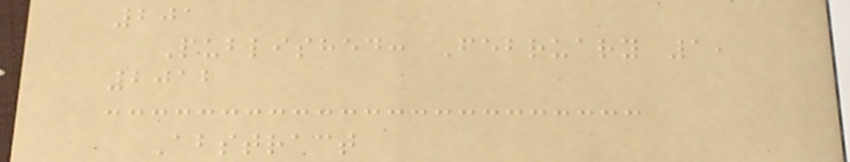201
Published: February 1,
2012
Abstract
